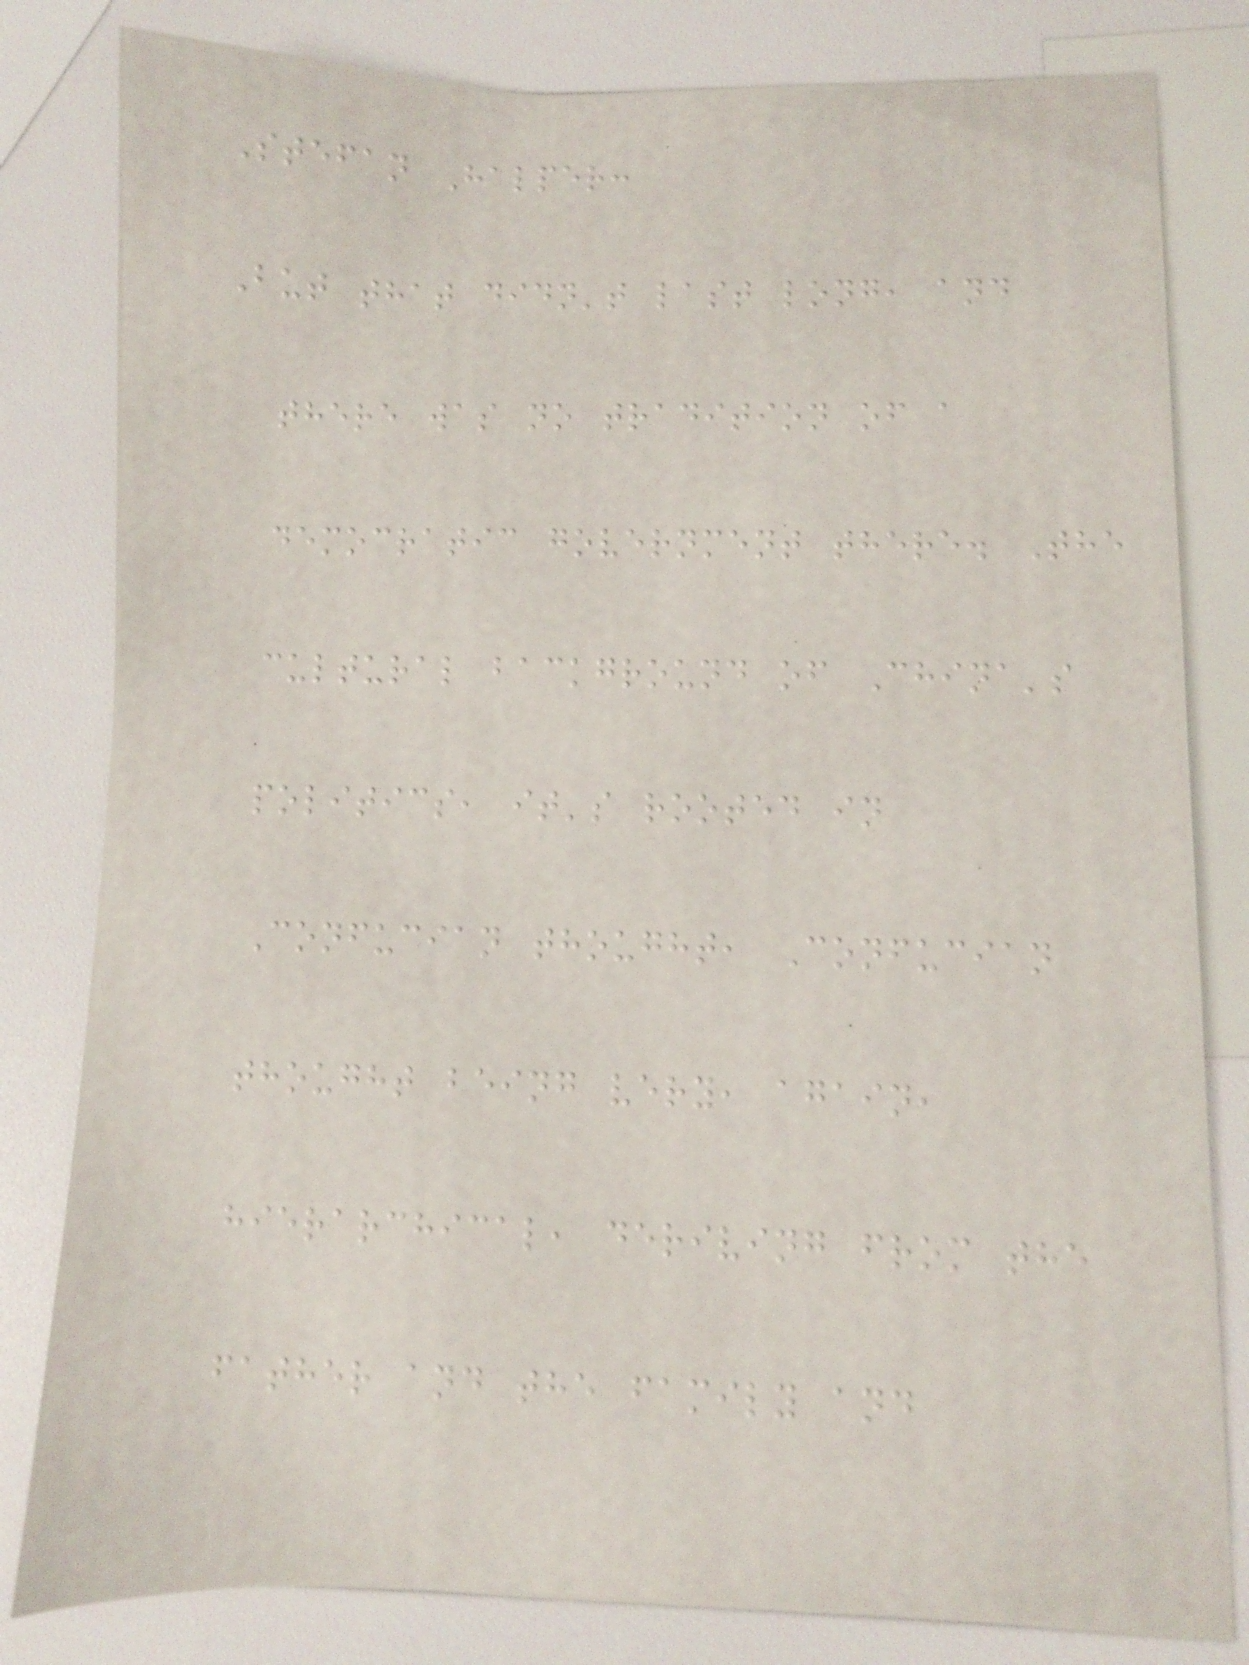Stefan Halper:
But that didn't last long, and
there was no tradition of a
democratic government there. The
cultural background of China's
politics, it's rooted in
Confucian thought, Confucian
thought being very, again,
hierarchical, deriving from the
father and the family and
